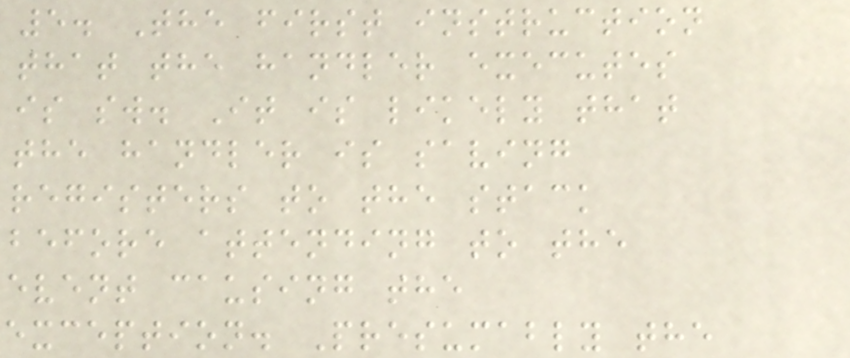5. The first instruction
that the handler executes
is sw. It is likely that
the handler is saving
registers to the stack
before attending to the
event causing the
exception. Presumably the
